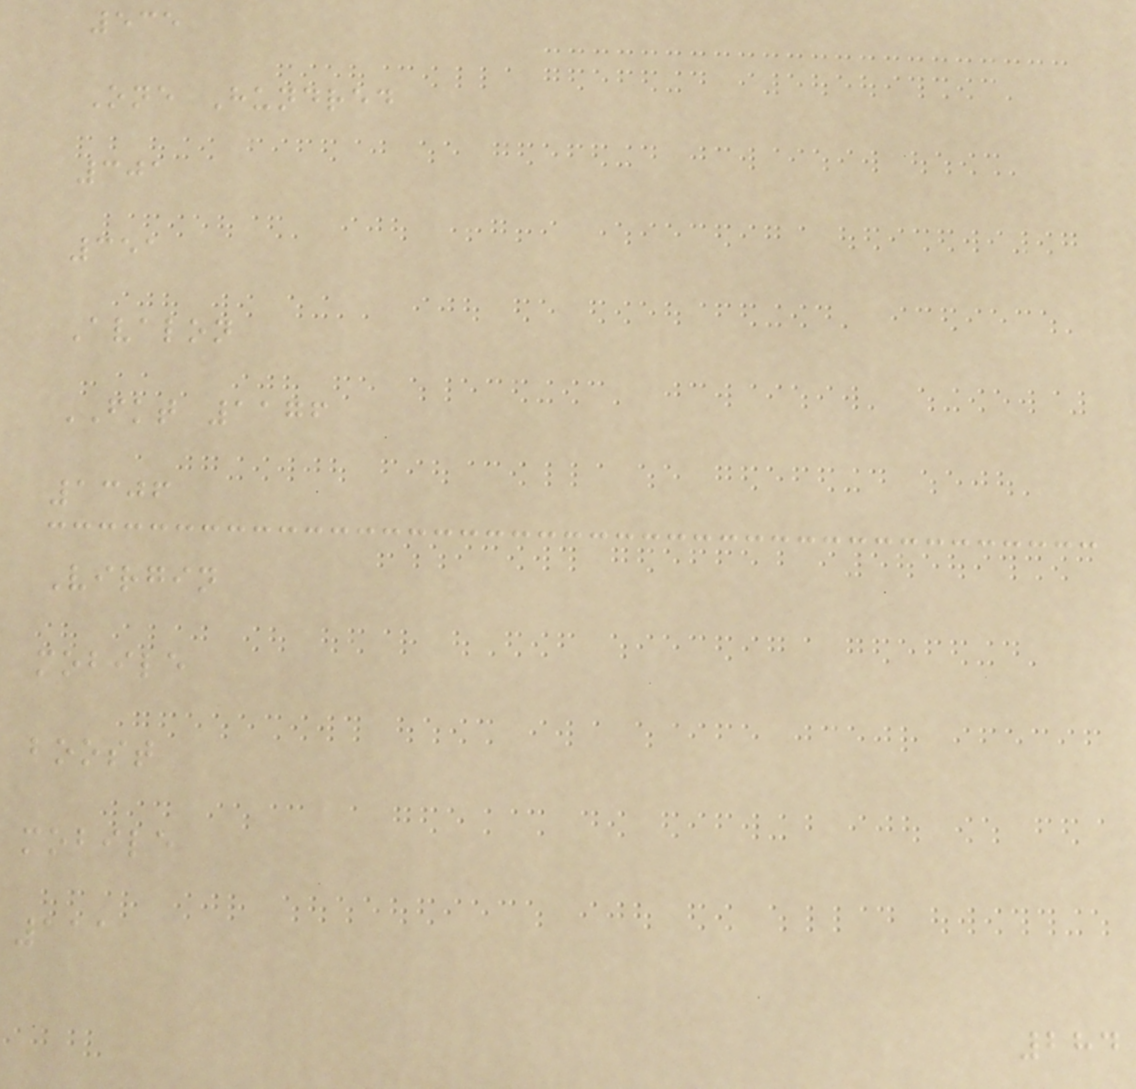535
One Hundred
301
351
Avalon
FKT 1176
1306
Virgin
mobile
boost
mobile
111
284
